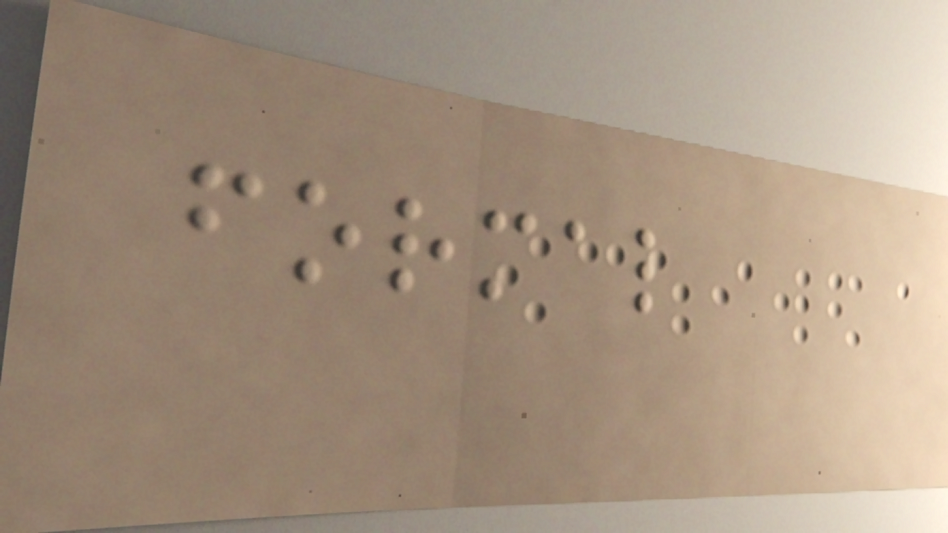formal
